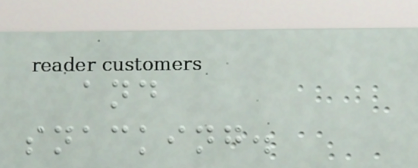and
snacking.
